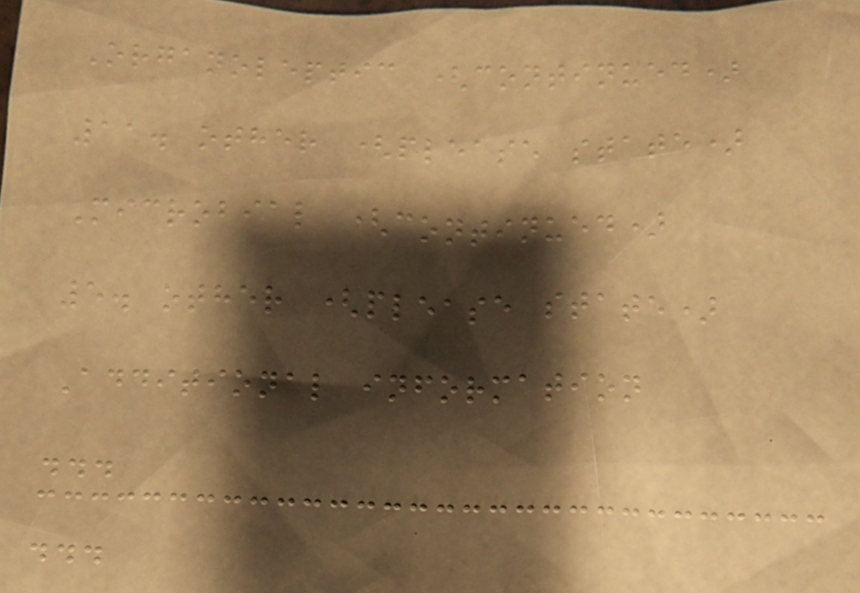Organoleptic (continued)
11. other (please state)
Microbial (continued)
5. other (please state)
Additional information
...
...
